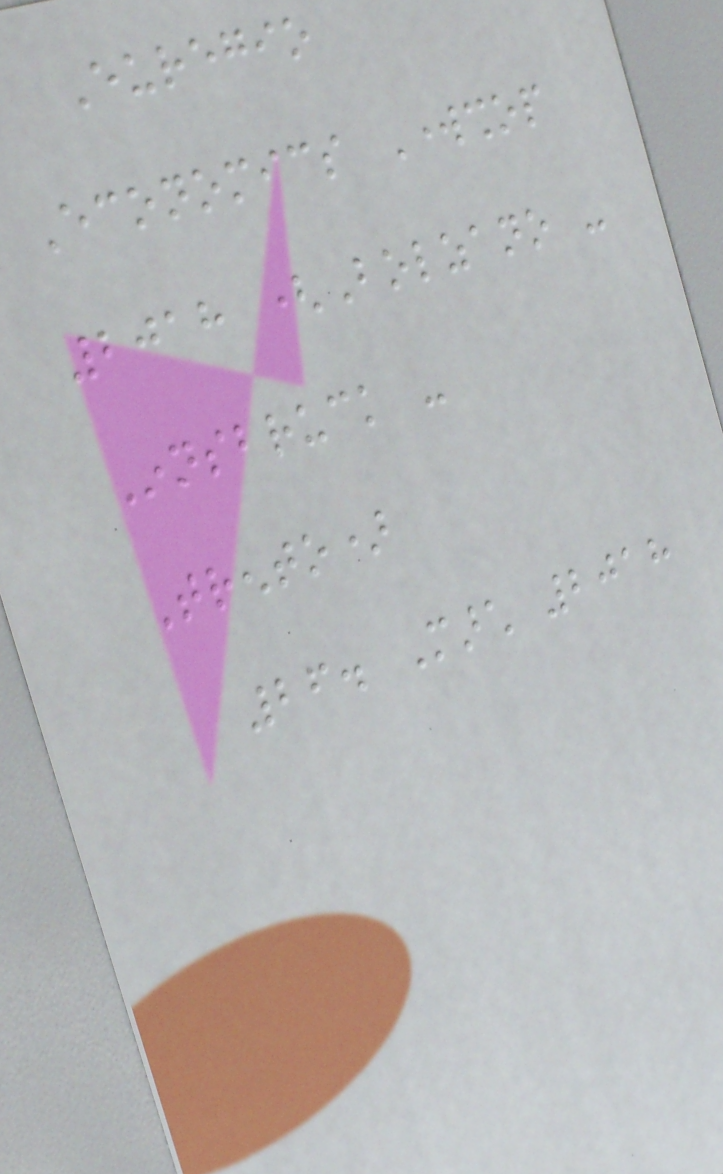Euregio
Economics Workshop
2018 (Bolzano -
Innsbruck -
Trento)
26. March 2018
